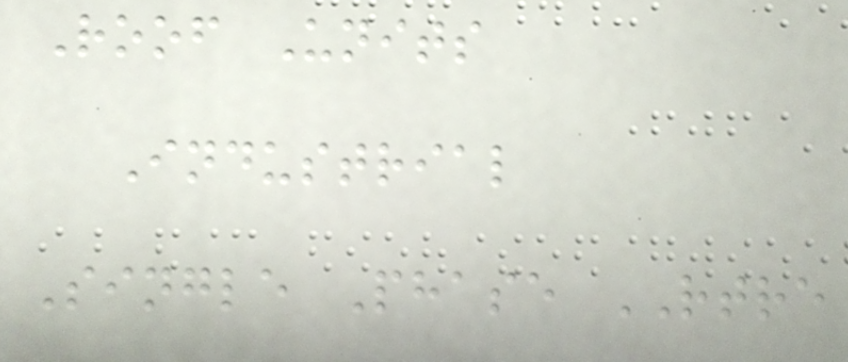Roof Units
Industrial
Single Phase RTRE
